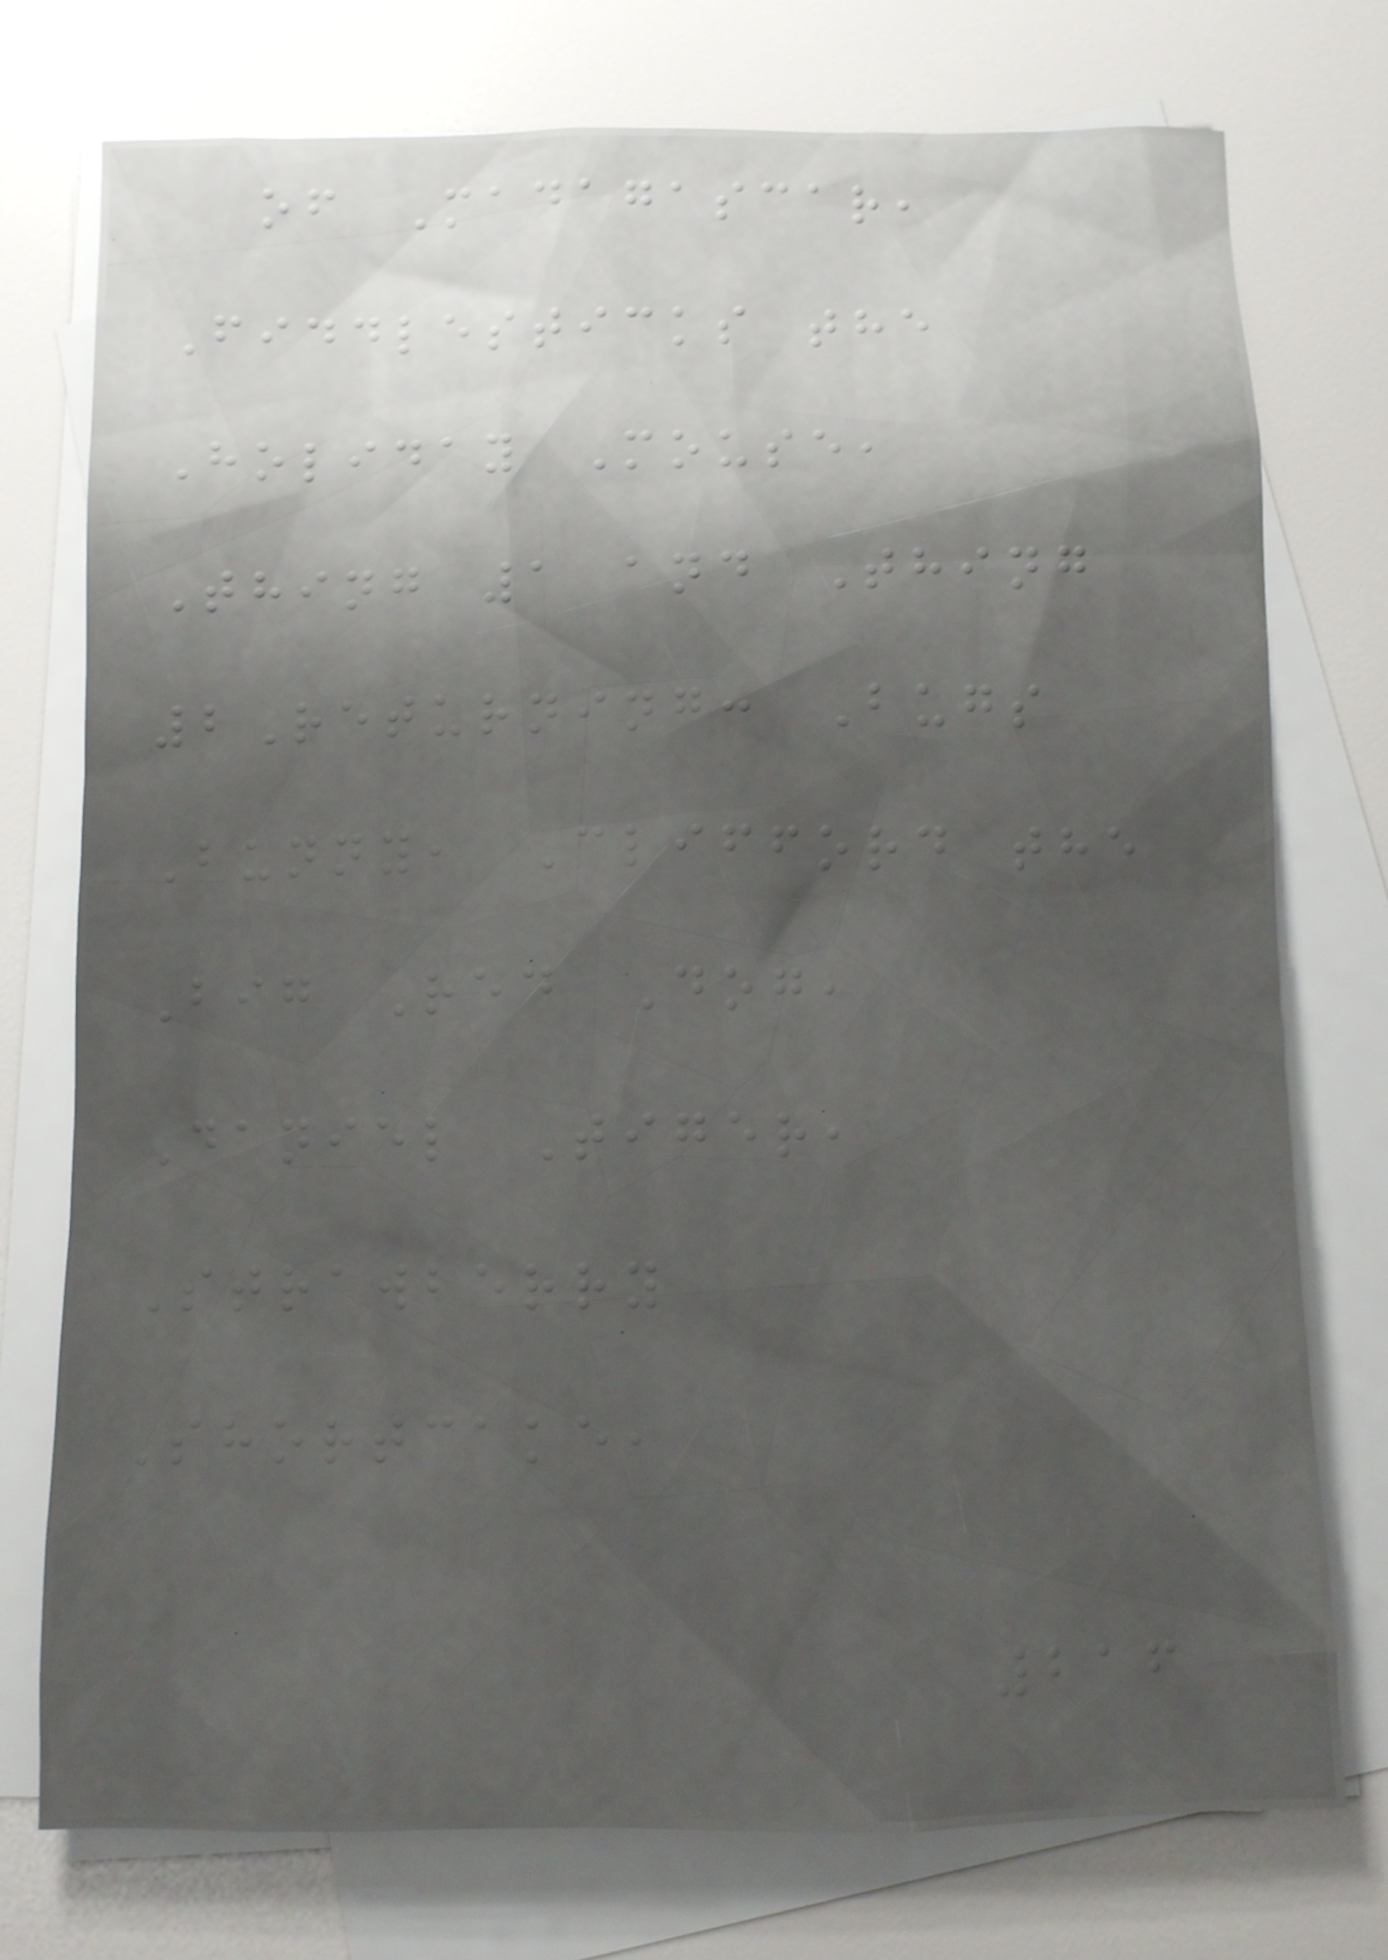of Madagascar,
Fiddlesticks the
Holiday Mouse,
Thing 1 and Thing
2Returning: Bugs
Bunny, Clifford the
Big Red Dog,
Daniel Tiger,
Strawberry
Shortcake,
216
